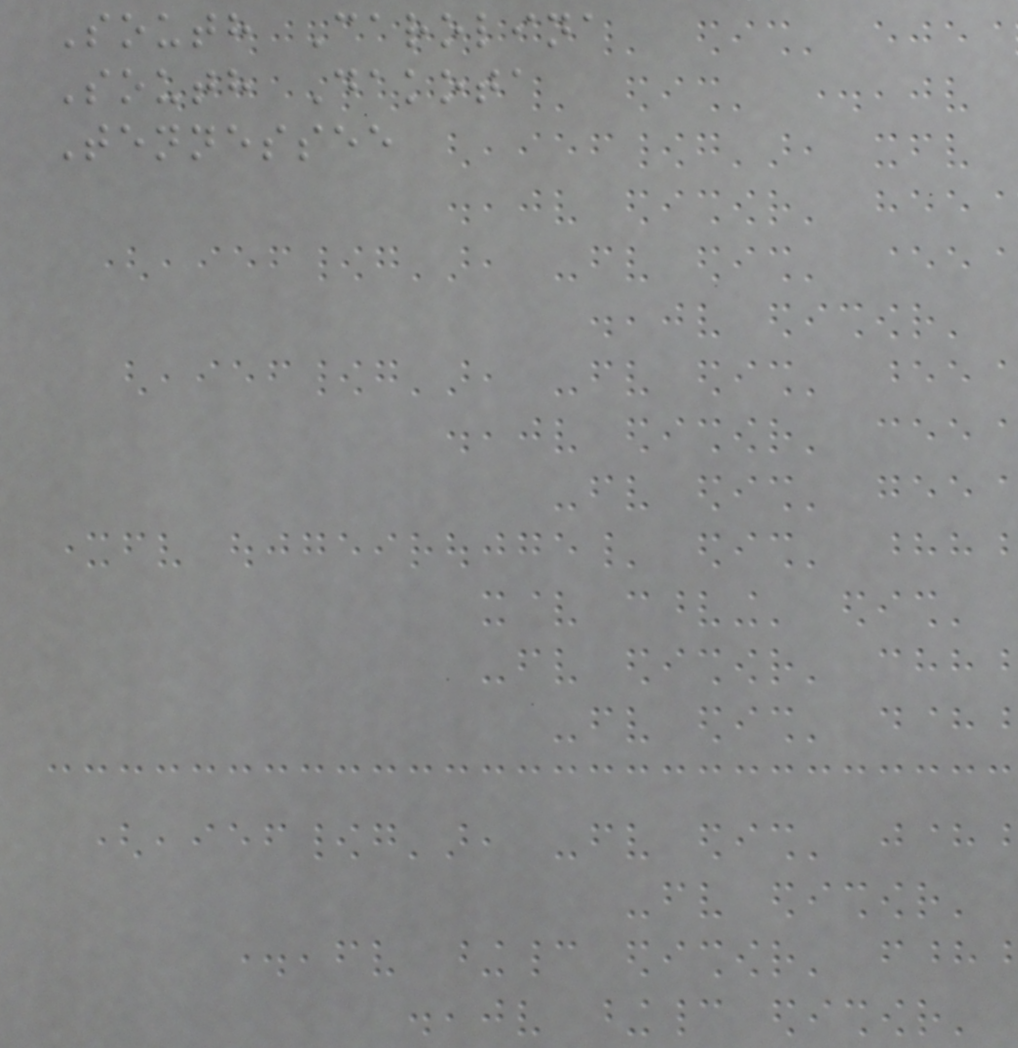South Carolina
South Dakota
Tennessee
